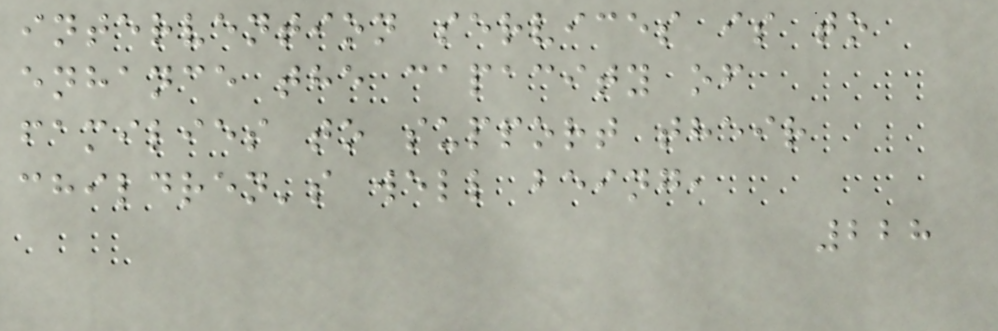intervention services is to
enhance the capacity of
families to support their
children's well being,
228
